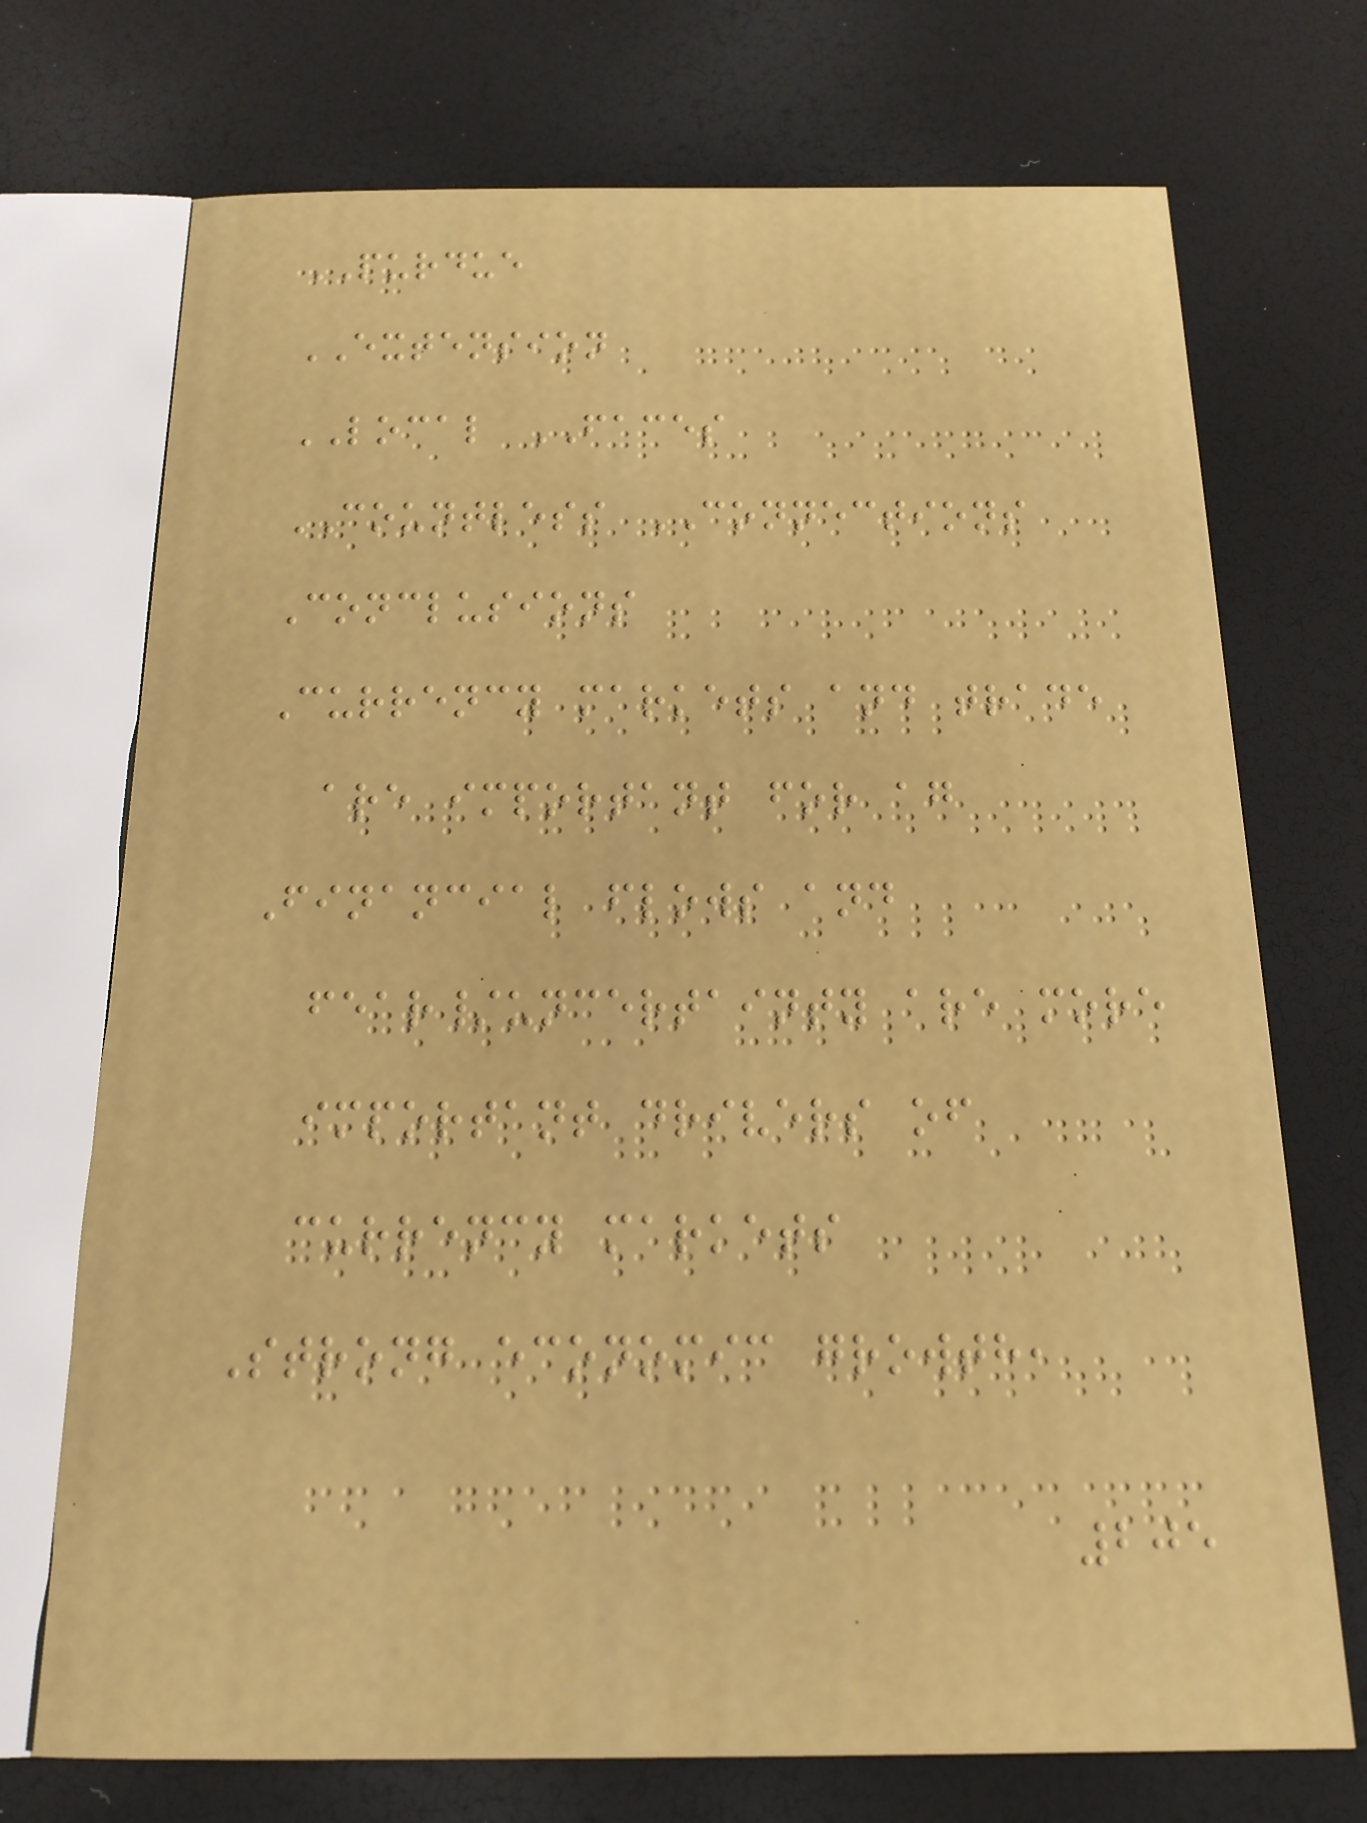PURDUE
EXTENSION
LOCAL FACES
COUNTLESS CONNECTIONS
Conclusions
Currency markets and trade
are important for ag
Financial flows and
fear/uncertainty are more
important drivers of
currency markets
Strong economic growth,
205
